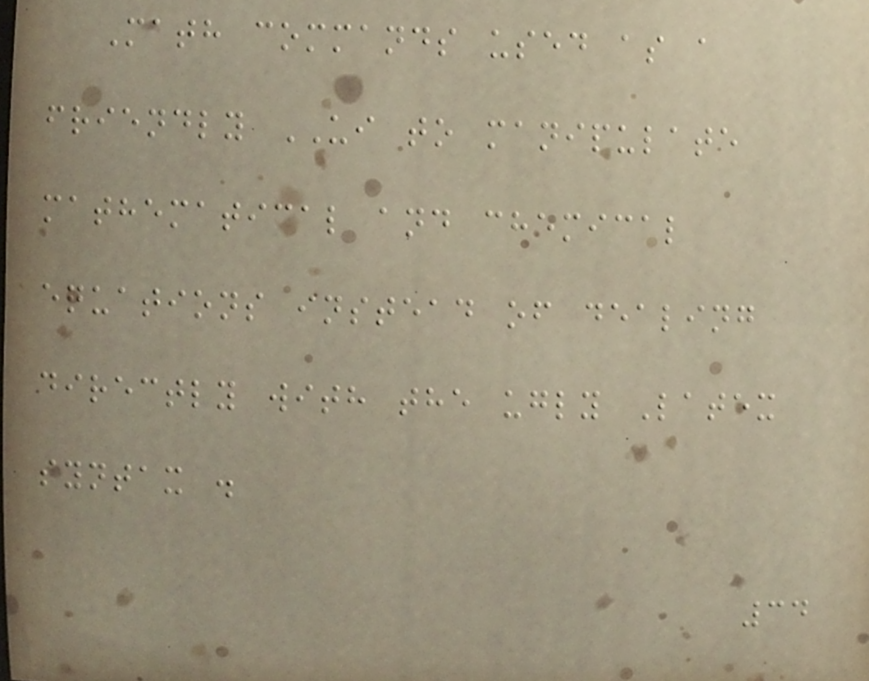Math commands used as a
friendly UI to manipulate
mathematical and chemical
equations instead of dealing
directly with the ugly Latex
syntax .
34
